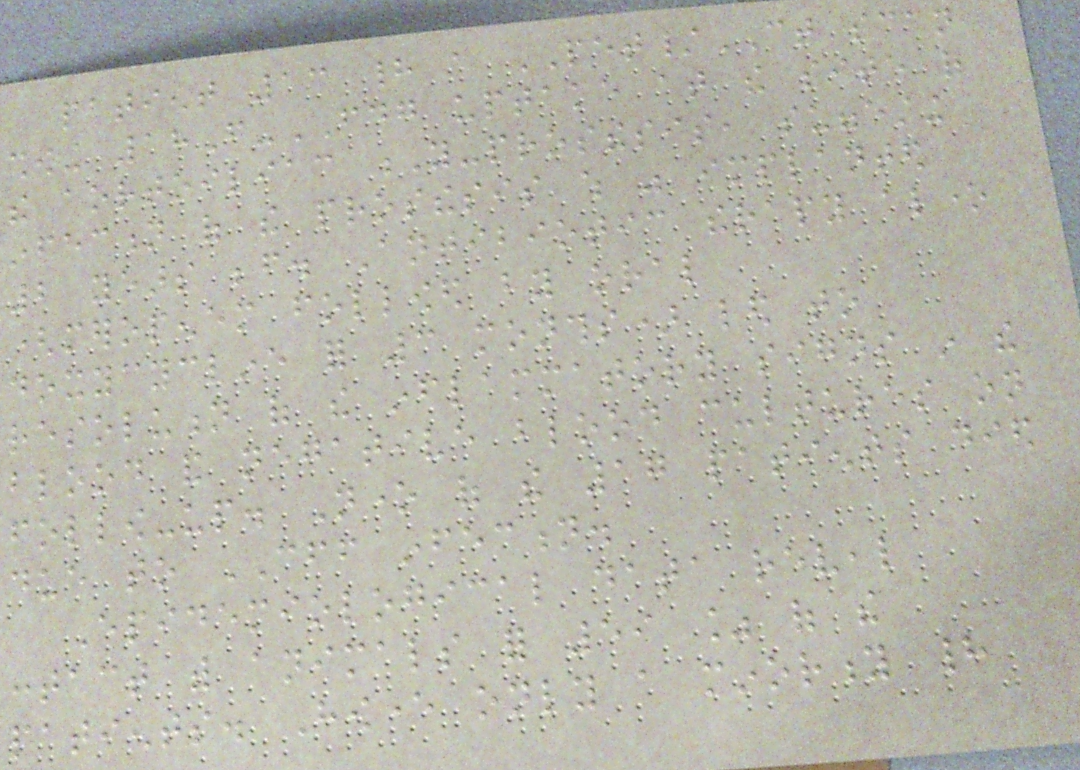patient 13 had a PET/CT scan
showing 18F-FDG uptake at the site of
the aortoiliac Y-prosthesis, suggesting
infection of the prosthesis which was implanted
2 years before. Antibiotic therapy alone
(meropenem followed by oral
doxycycline for 3 months) led to
resolution of the inflammatory signs in the
blood and negative blood cultures on
follow-up. None of the 17 patients died
due to CFF infection.
Epidemiological data reveal
contact with animals for 59 % of the
patients. However only a minority had
